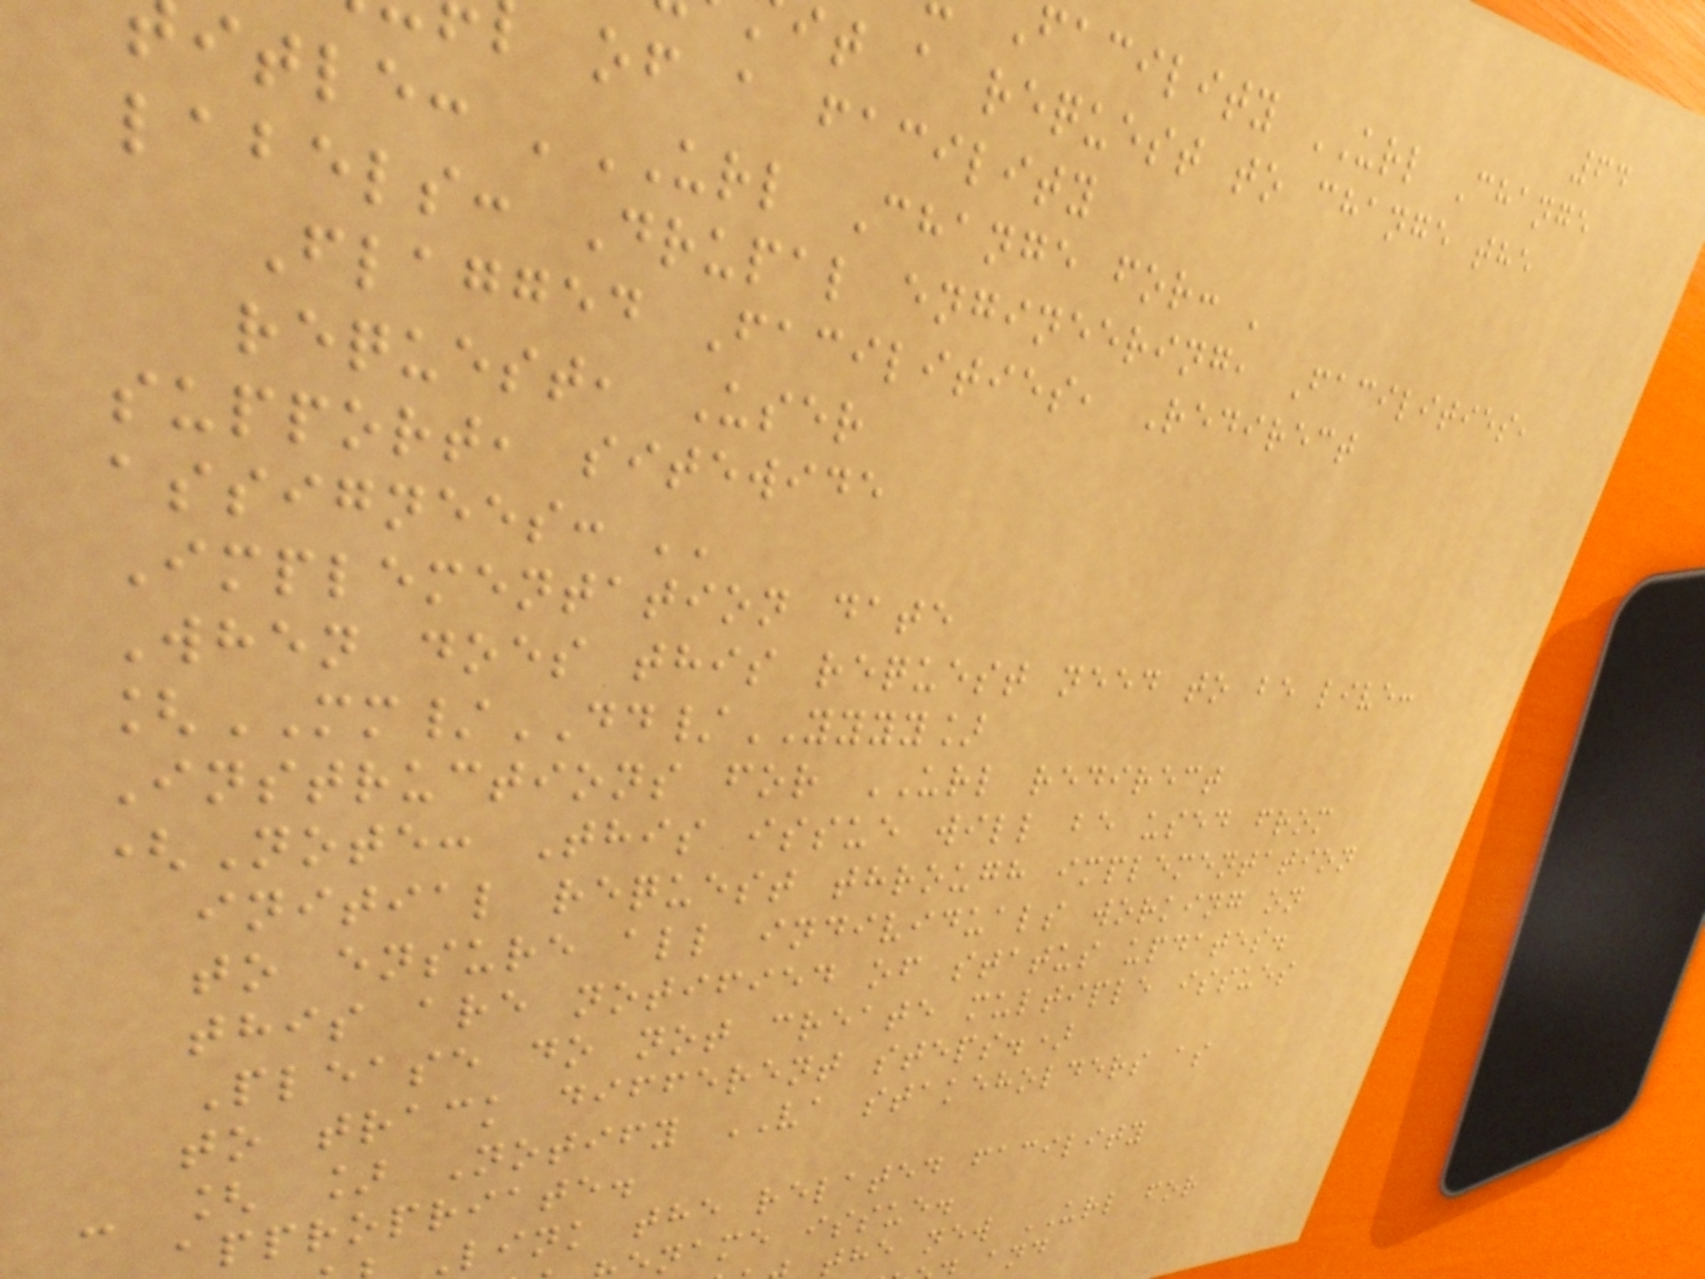64
facility URL Change
it a request to change the
of a facility
itle: 'URL Change for: '
labels: Drupal engineering, Facilities,
Flagged Facilities, Redirect
request, User
support, sitewide
assignees: ''
Implementation date
When does this request need to be live:
[MM/DD/YYYY]
Instructions for URL redirect
(Note: This issue will be used from
initial request through implementation
to ensure all individuals working on
this are notified of status updates.
Please do not create multiple issues
to track different steps.)
- [ ] Notify VA stakeholders as
appropriate.
link the related facility
name issue.
the new URL for
